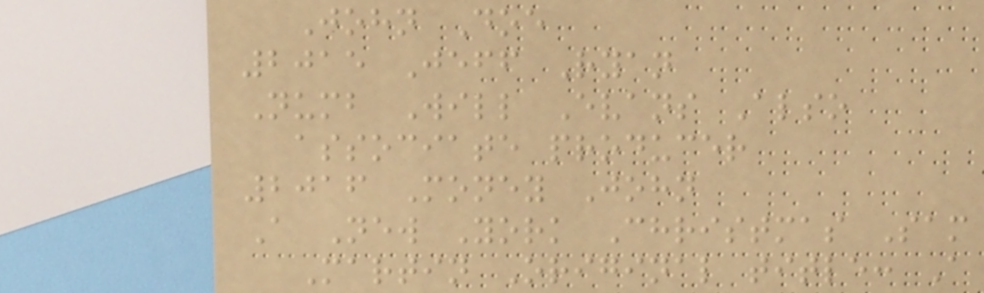John Doe
2015 Jeff Ryan
Numb Will Evans Also
associate producer
2016 Money John
A New York Christmas Sam
Martin Original title: A
